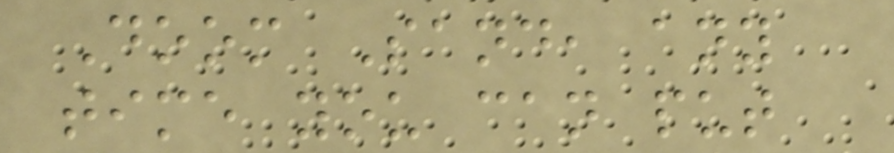Doom Sand, any
time you can put
